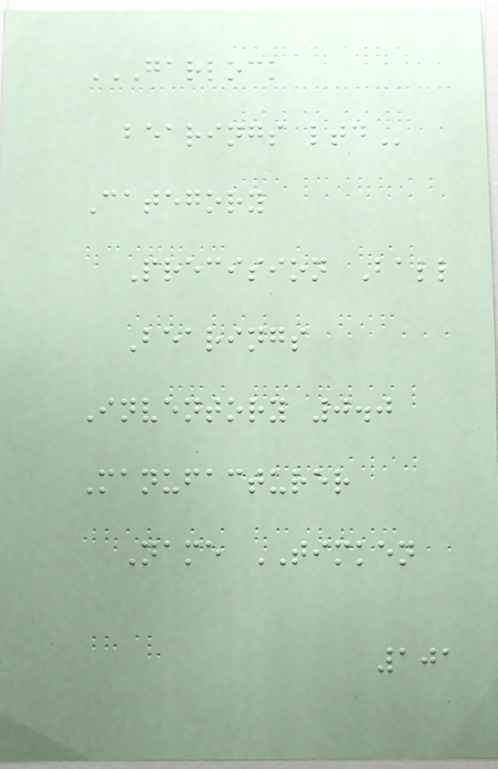GARLOCK
BEARINGS LTD
Category
Precision Ball
Bearings
Inventory 0.0
Manufacturer
Name TIMKEN
101
